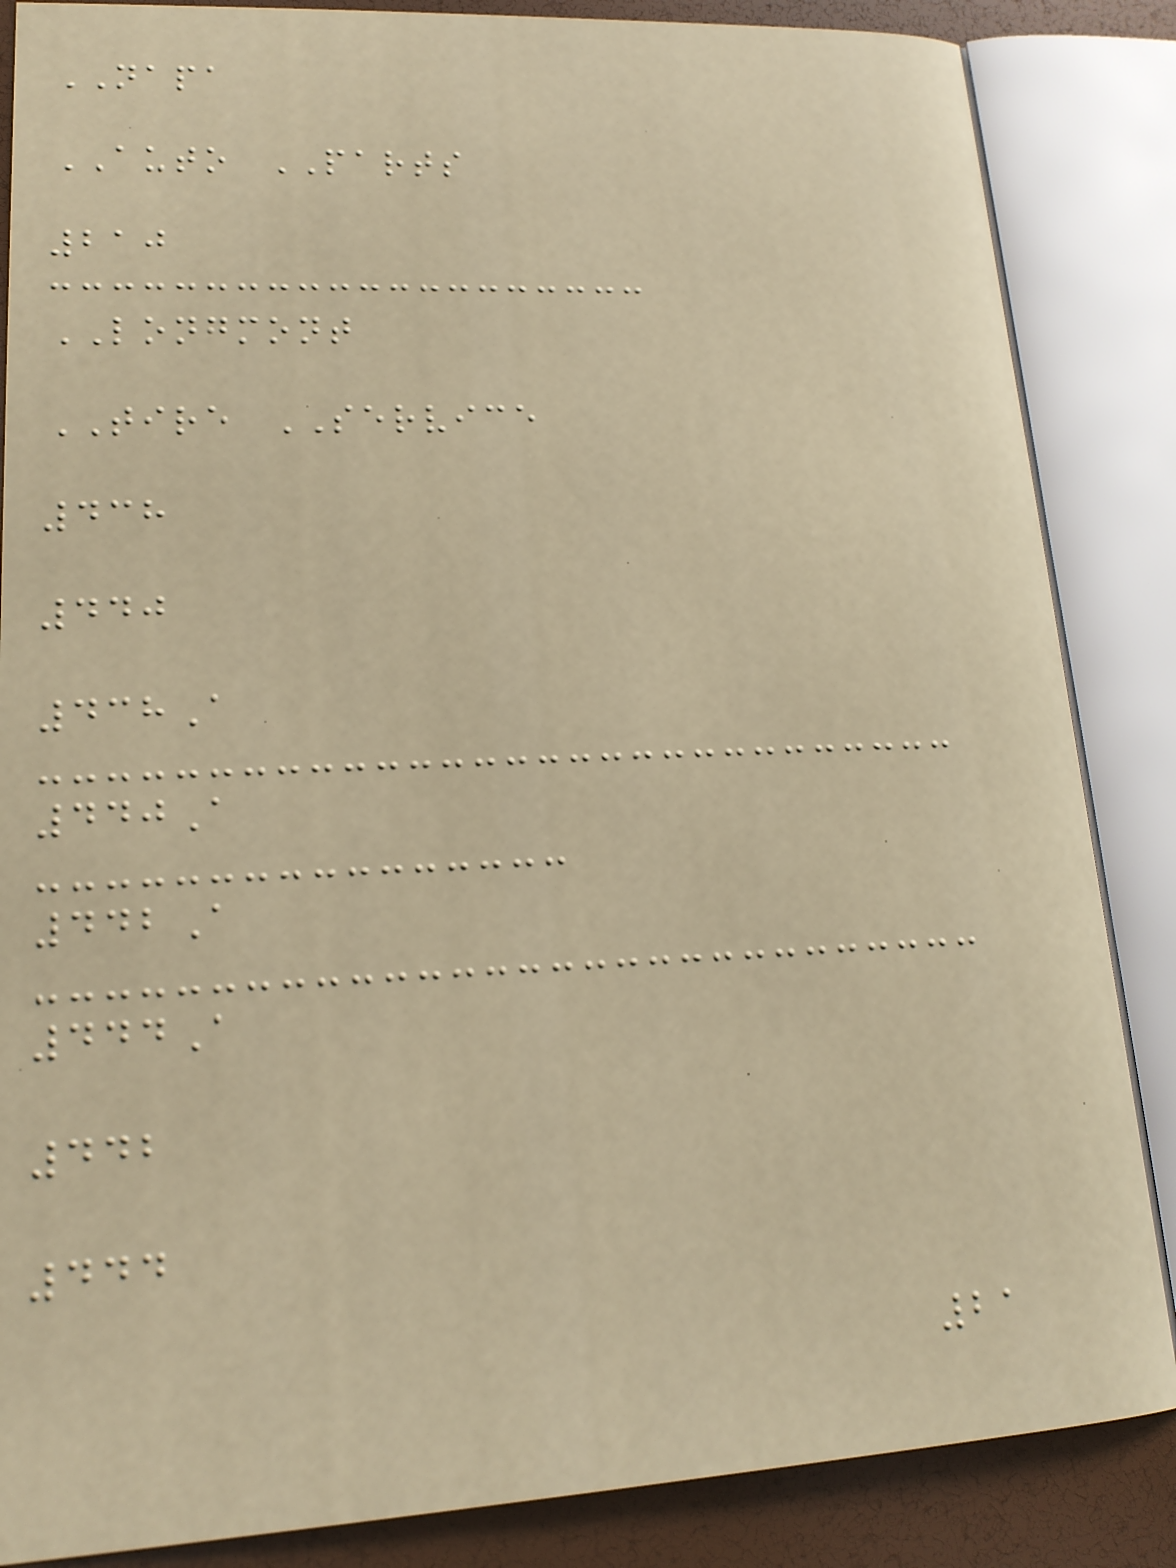NAPA
AUTO PARTS
210
LONGMONT
TIRE SERVICE
438
440
438A
440A
442A
444A
442
444
21
